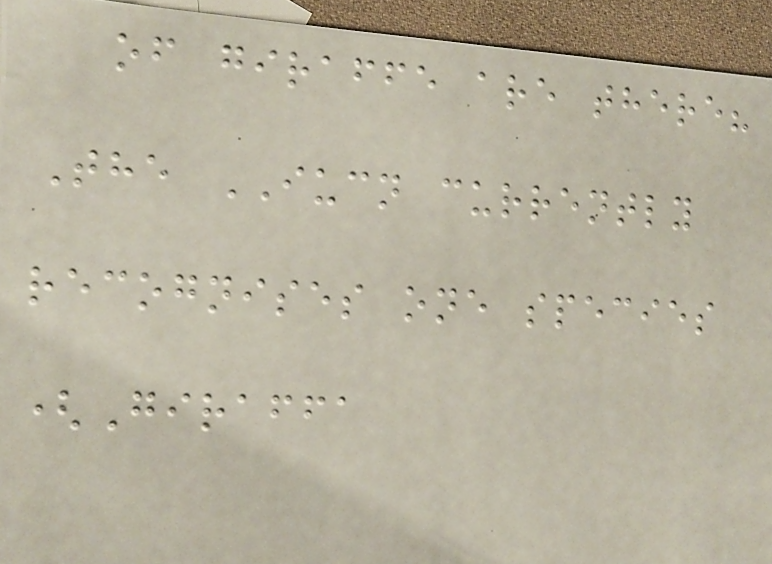of giraffe are there?
The IUCN currently
recognises one species
(Giraffa
